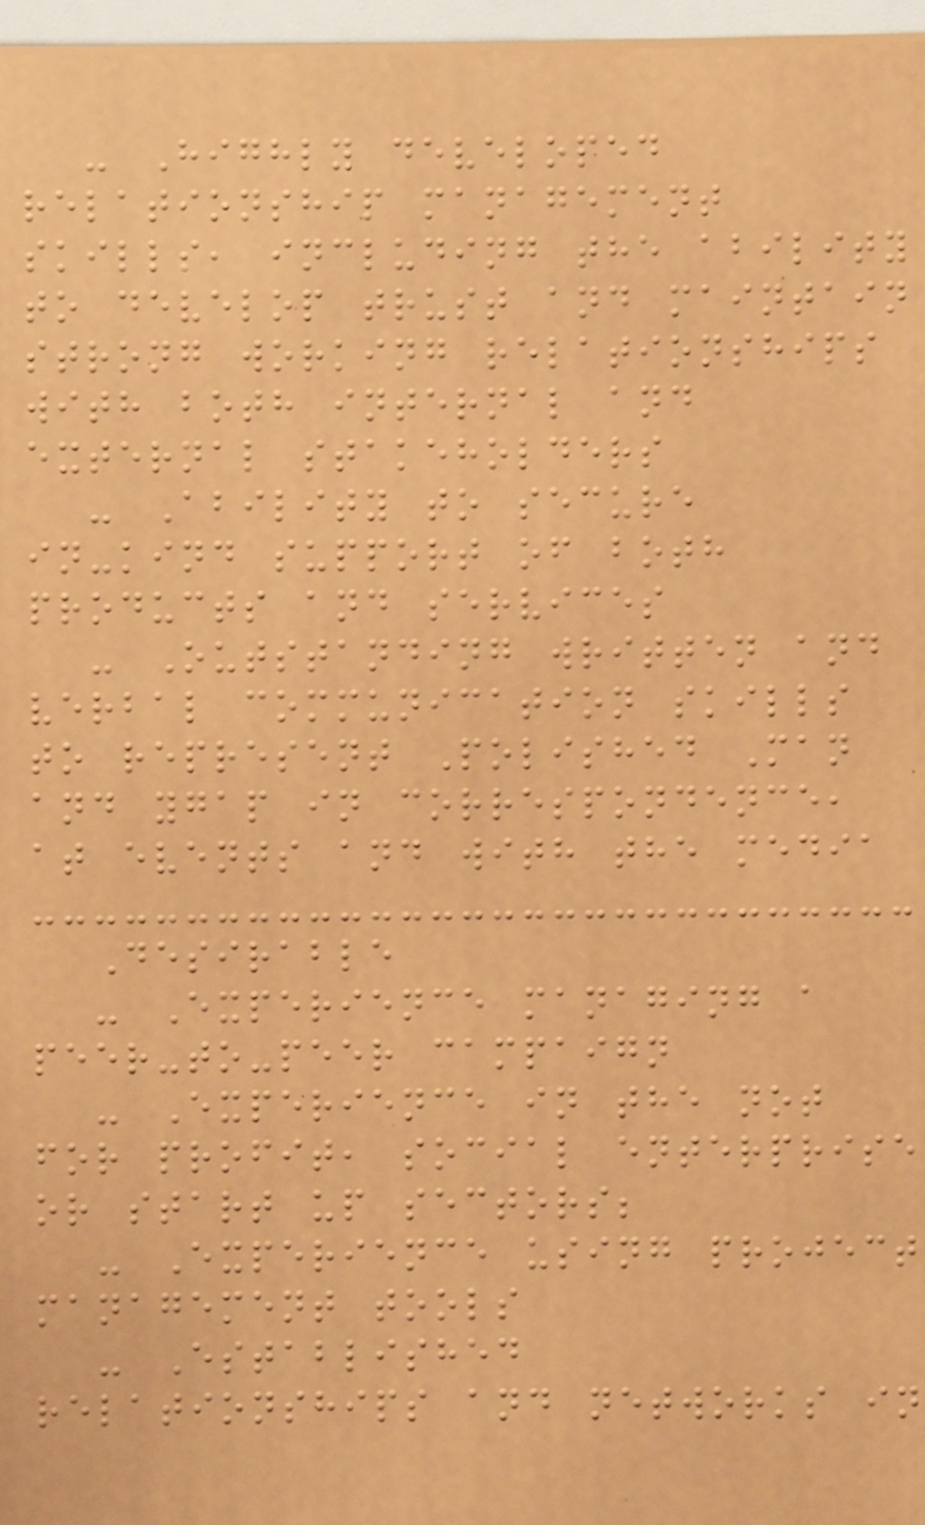- Highly developed
relationship management
skills, including the ability
to develop trust and maintain
strong working relationships
with both internal and
external stakeholders
- Ability to secure
in-kind support of both
products and services
- Outstanding written and
verbal communication skills
to represent Polished Man
and ygap in correspondence,
at events and with the media
Desirable
- Experience managing a
peer-to-peer campaign
- Experience in the not
for profit, social enterprise
or start up sectors;
- Experience using project
management tools
- Established
relationships and networks in
